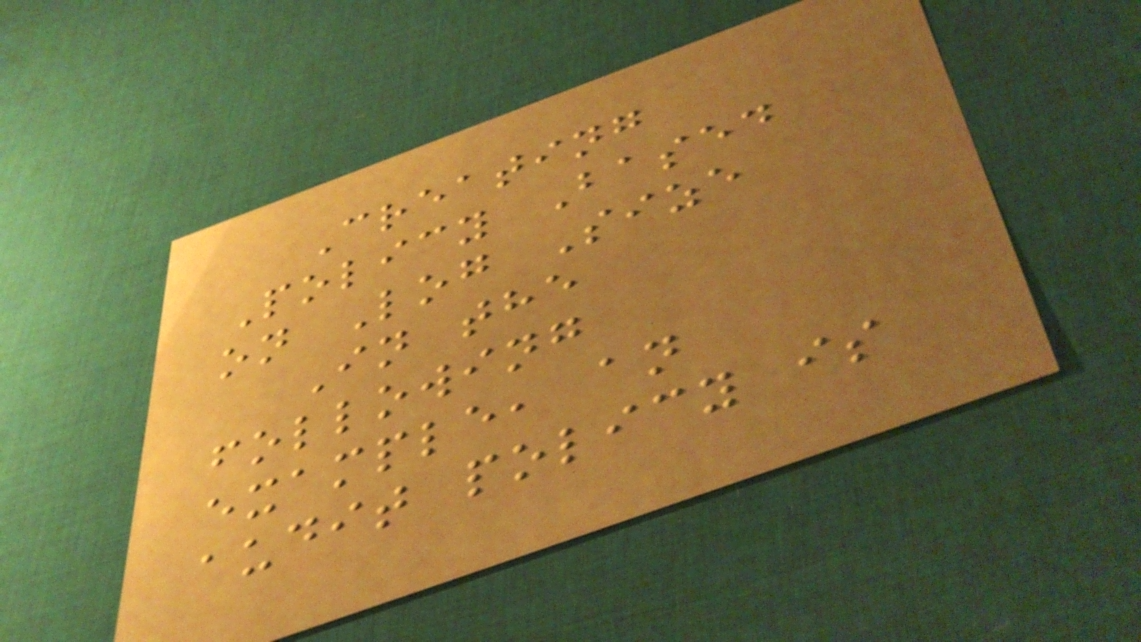Creating
Policy Based
on Log Size
In the
following
example, an
audit policy is
